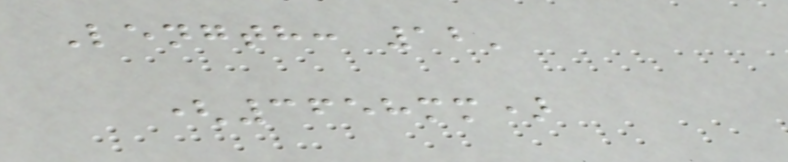Length: 12'
(3658mm)
